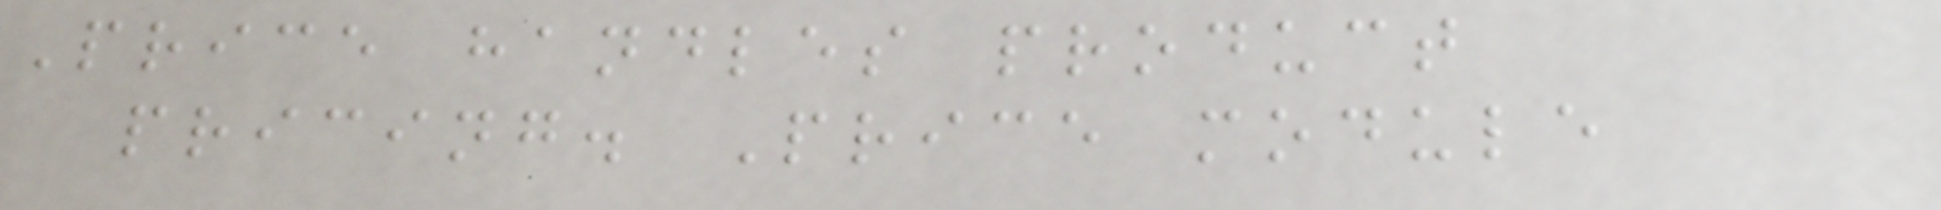Price handles product
pricing. Price module
